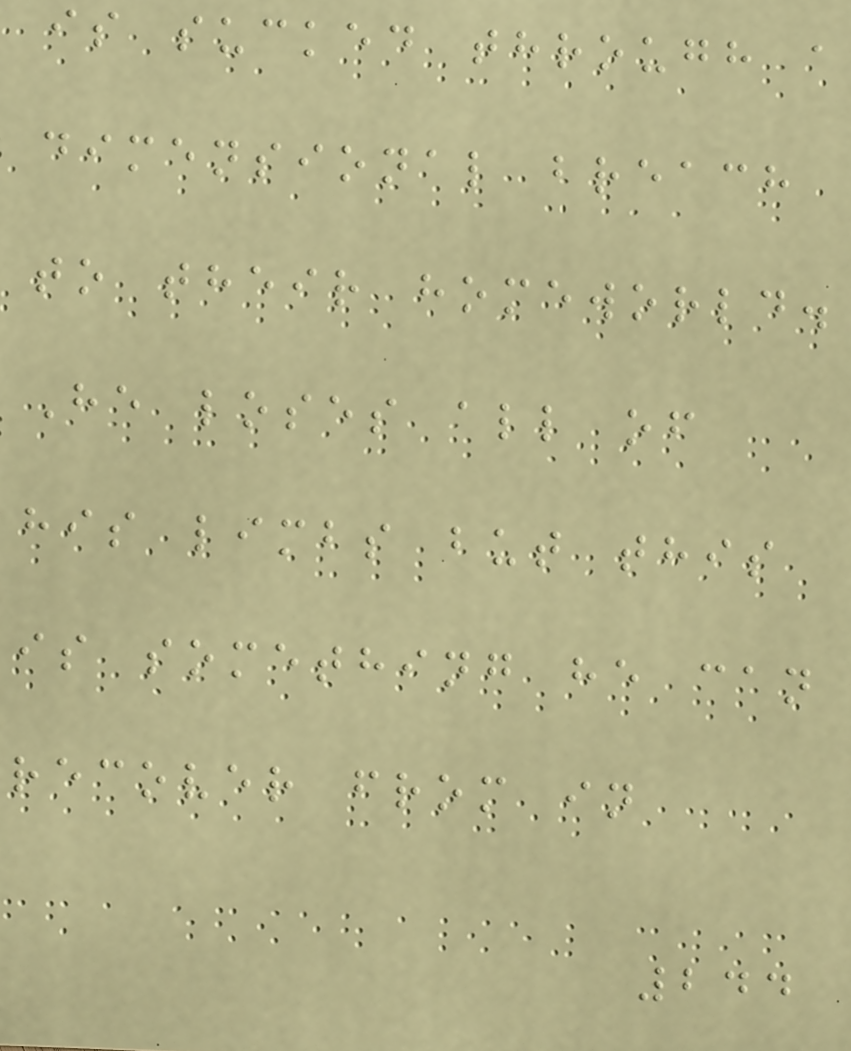is sucked through a
dimensional breach
to their homeworld.
He loses all of
his limbs but this
is something he can
recover from in
244
